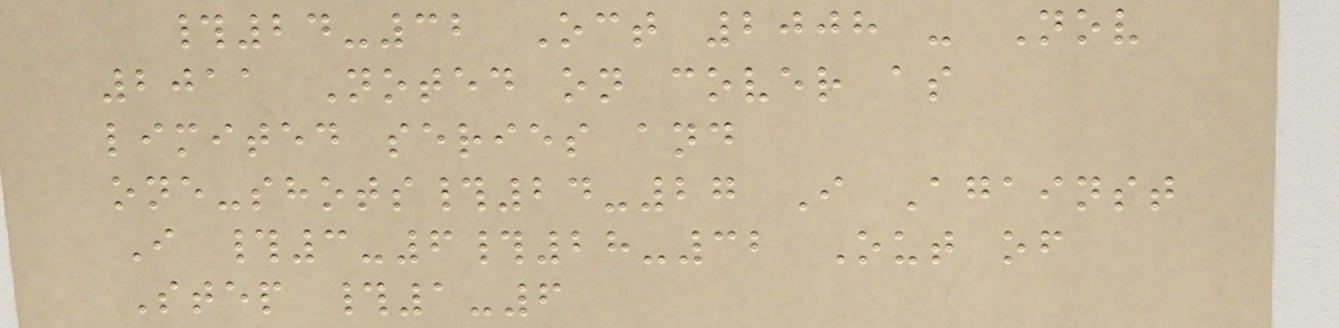#24-32 Oct 2008 - Nov
2011 Noted on cover as
limited series and
one-shots#24-27 I Against
I #3-6#28-32 Out of
Step #1-6
